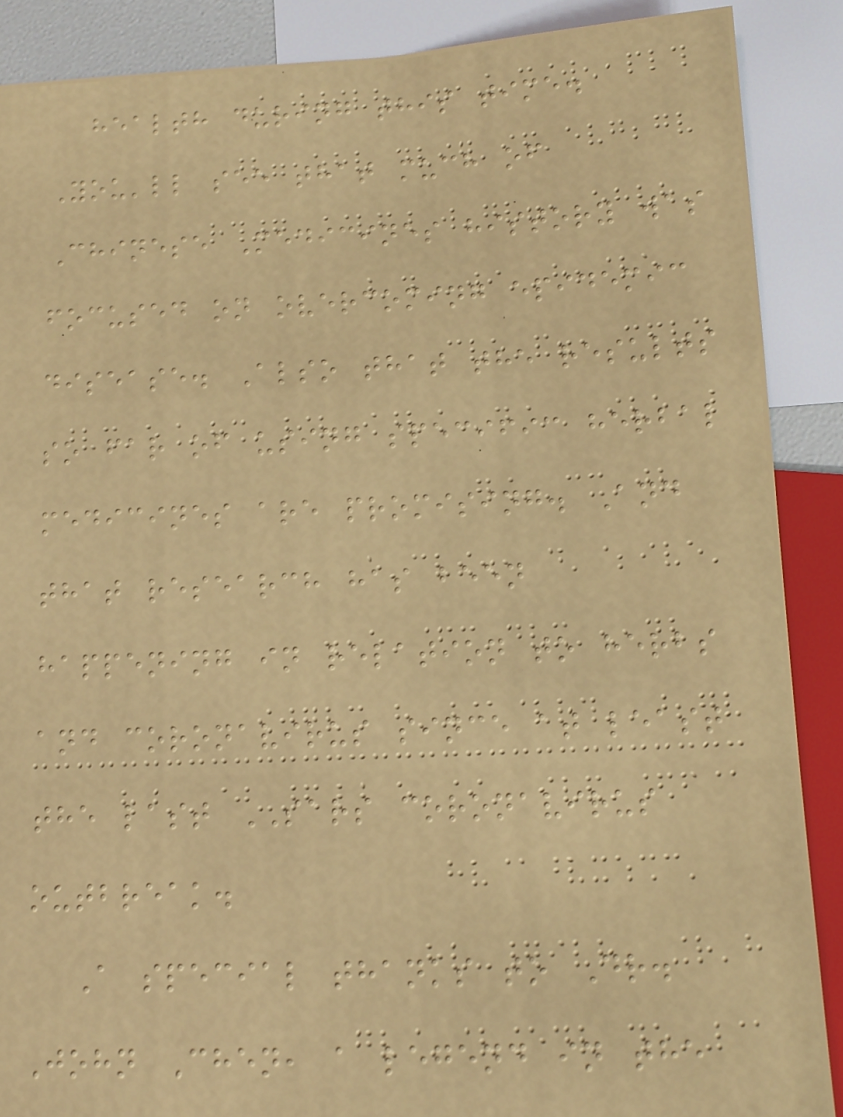health during this time.
You'll see that much of
Chinese Medicines history was
focused on overcoming epidemic
disease. Also that the results
so far of using specific herbal
medicines are promising. And
that research has been
happening in relation to herbs
and coronavirus since at least
the last SARS coronavirus
outbreak.
A special thanks to Dr.
John Chen, a legend in the
